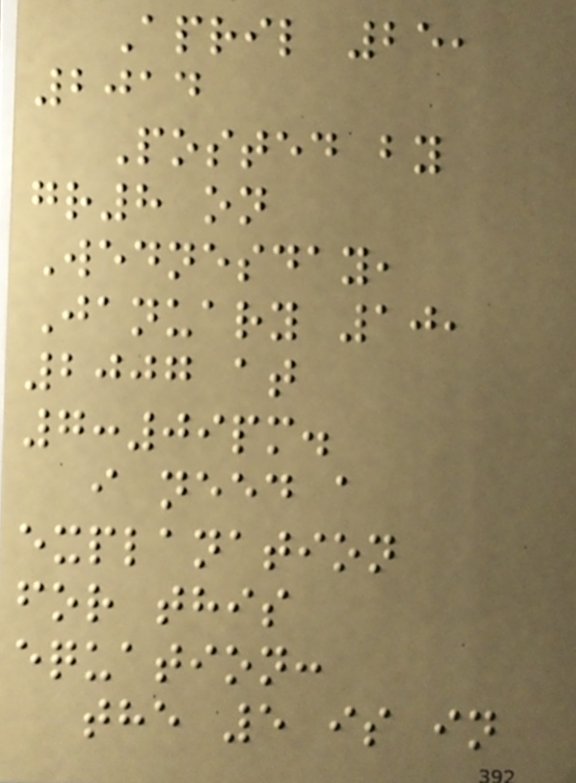April 25,
2014
Posted by
gr8 on
Wednesday,
January 10,
2007 at
7:09pm.
i need a
explanation
for this
equation:
the 5 is in
